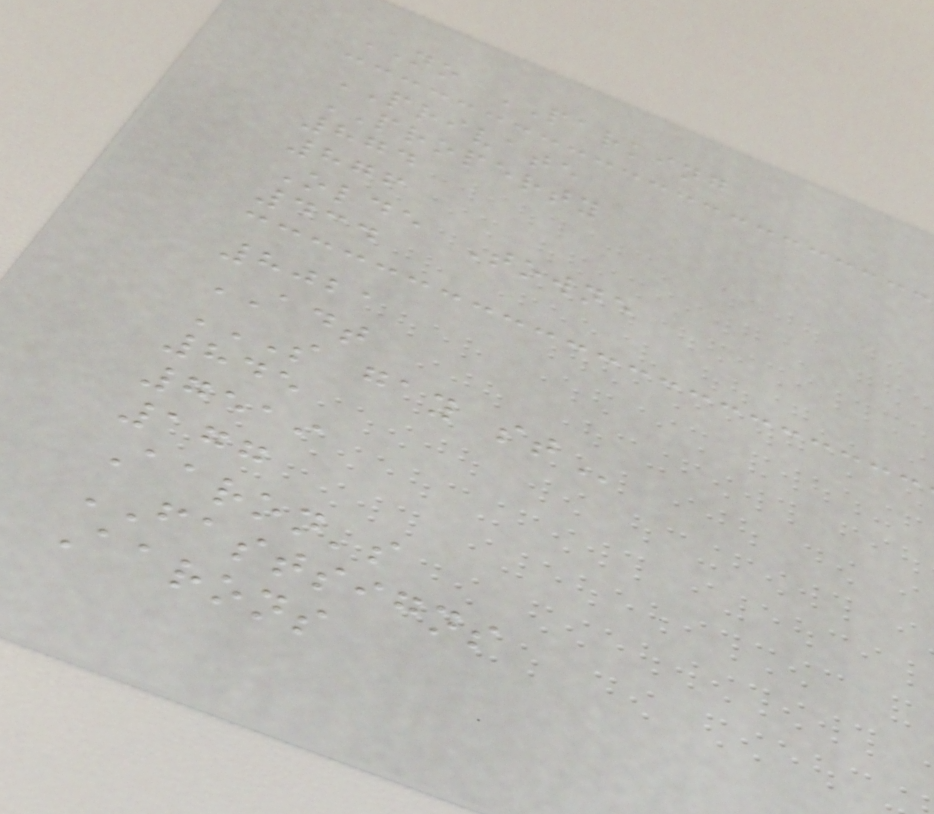NO PARKING
PRIVATE
PROPERTY
874
876
Olde Towne
434
8021
ADT
S GAY ST
845
7519
177
Aaron's
FASTSIGNS
Aarons
